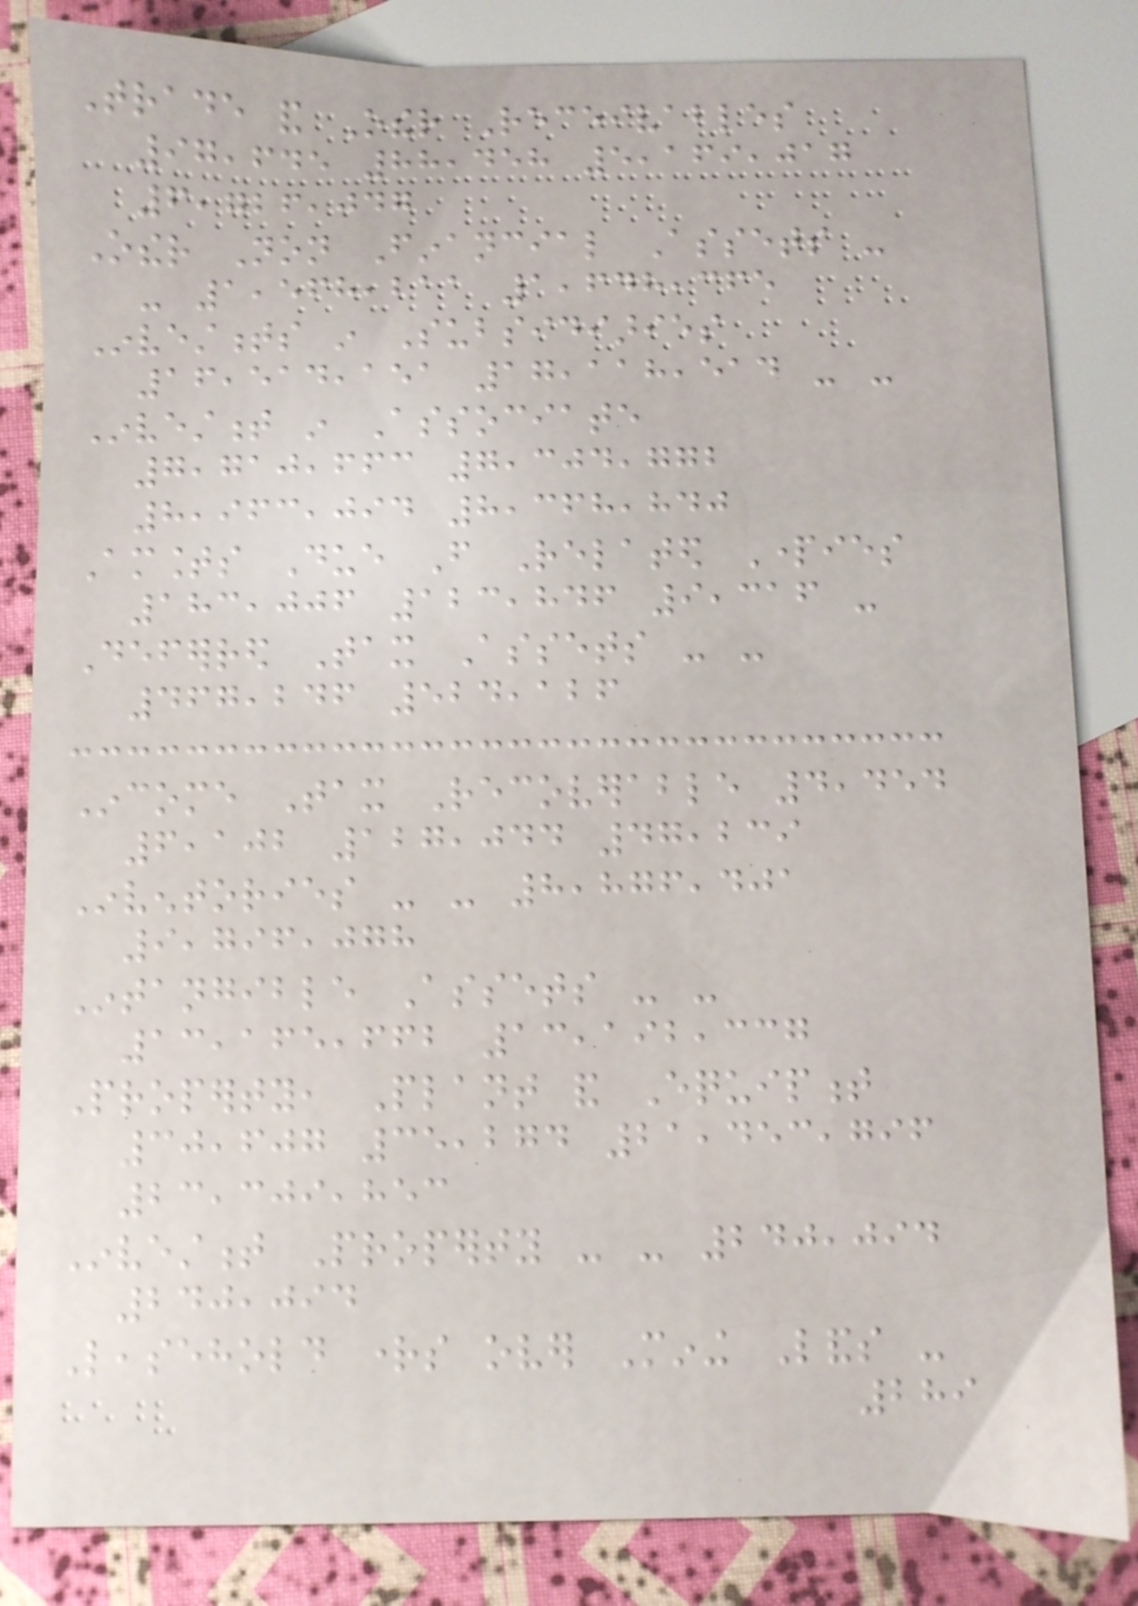Trade and Other Receivables
97,645 88,458 5,169,017
6,726,047
Other Non Financial Assets -
- 1,568,211 1,648,365
Investments in Subsidiaries
16,514,151 17,118,514 - -
Investment in Associate
7,710,663 7,304,772
8,963,094 8,368,840
Amounts Due From Related Parties
183,006 123,846 9,316 -
Deferred Tax Assets - -
467,246 524,126
Income Tax Recoverable 4,454
6,102 127,044 47,239
Inventories - - 8,876,401
9,796,078
Intangible Assets - -
13,165,662 13,192,337
Property, Plant and Equipment
30,607 35,274 21,453,796
23,309,853
Investment Property - - 240,094
240,094
Leasehold rights over Mining Lands -
289
